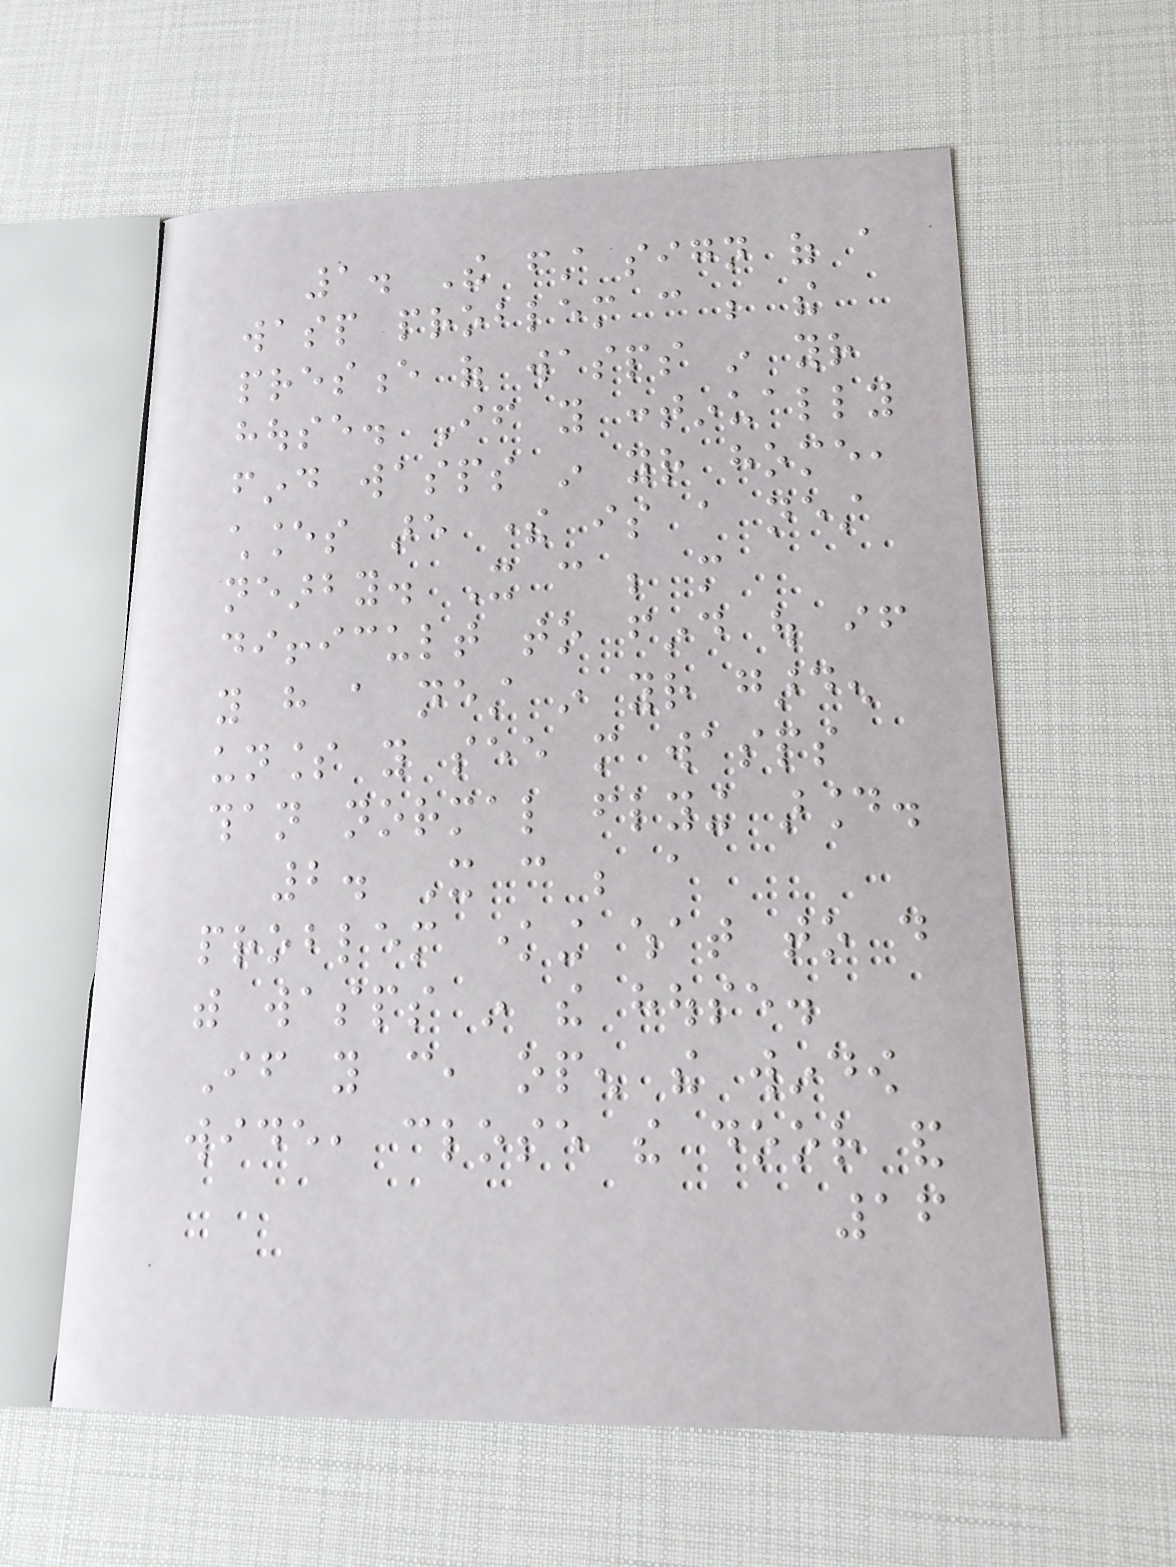1. The first sign of a
wasp problem can be the
presence of wasps in your
house. If you continually
find wasps in your home,
chances are there is a nest
nearby. It can be more
difficult to find out if
you have a nest in your garden
unless you see more wasps
than normal flying around.
2. It can be a
problem knowing what to do
with wasps in the house.
If you can, open the window
wide, close the door and
16
